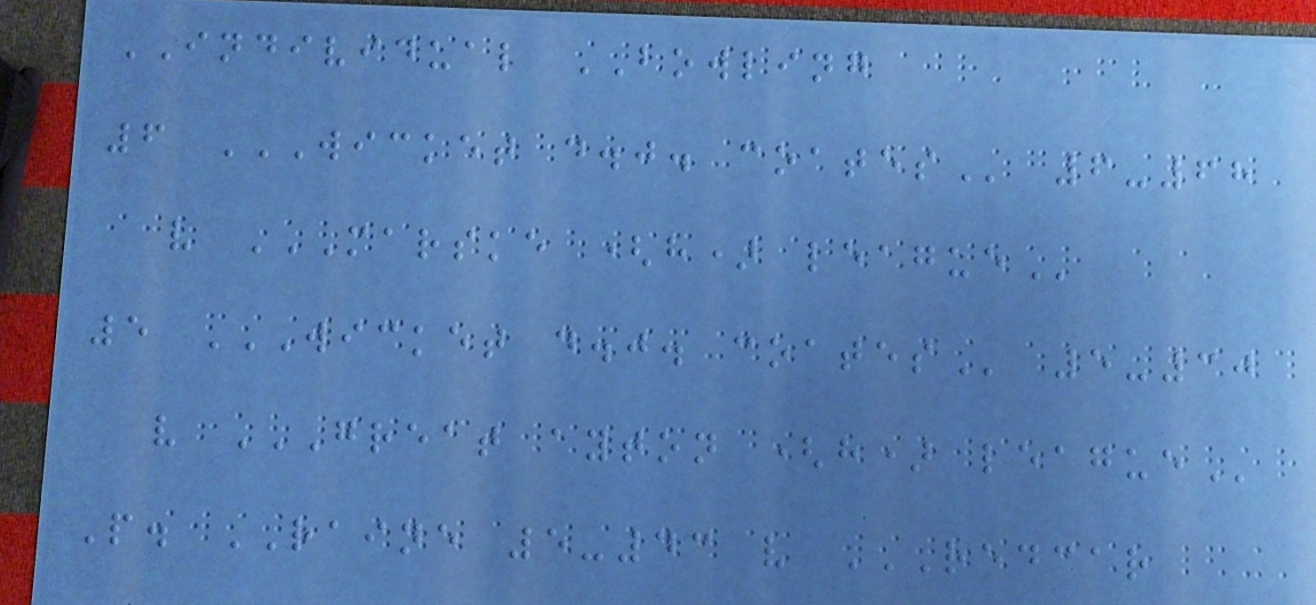INDIVIDUAL BOWLING
6 WICKET D.J. COATES 6-68
v MARSKE (H) LEAGUE
5 WICKET D.J. COATES 5-30
v GREAT AYTON (H) LEAGUE
P. RAINE 5-43 v REDCAR
